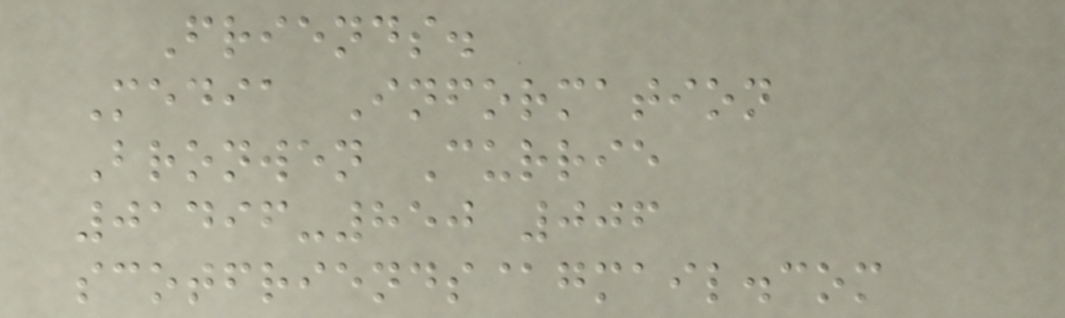Friends.
Media Information
Bronwen Currie
01496-850 006
scotfriends@gmail.com
